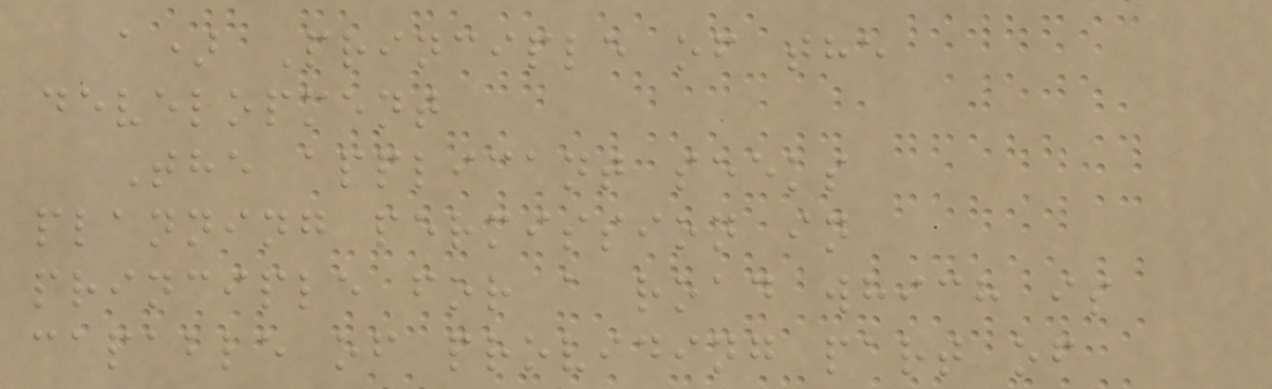a) Principle of the
development
The applicant seeks
planning permission in
principle for a road which is
capable of providing part of
